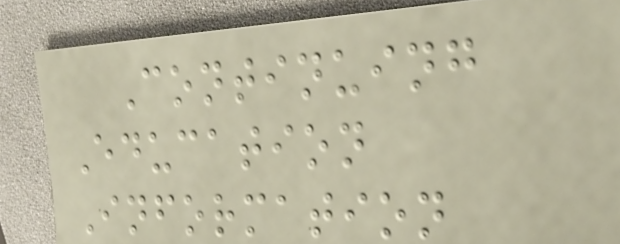Continuing
Education
Information
